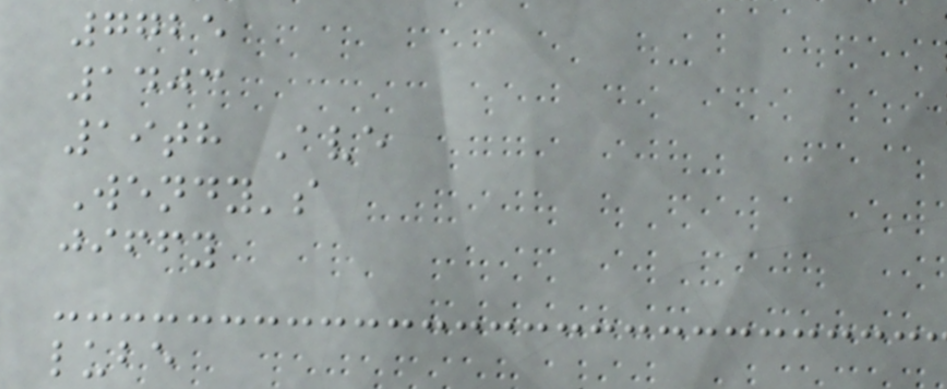7725
1403
19th Ave
Wendy's
jiffy
lube
